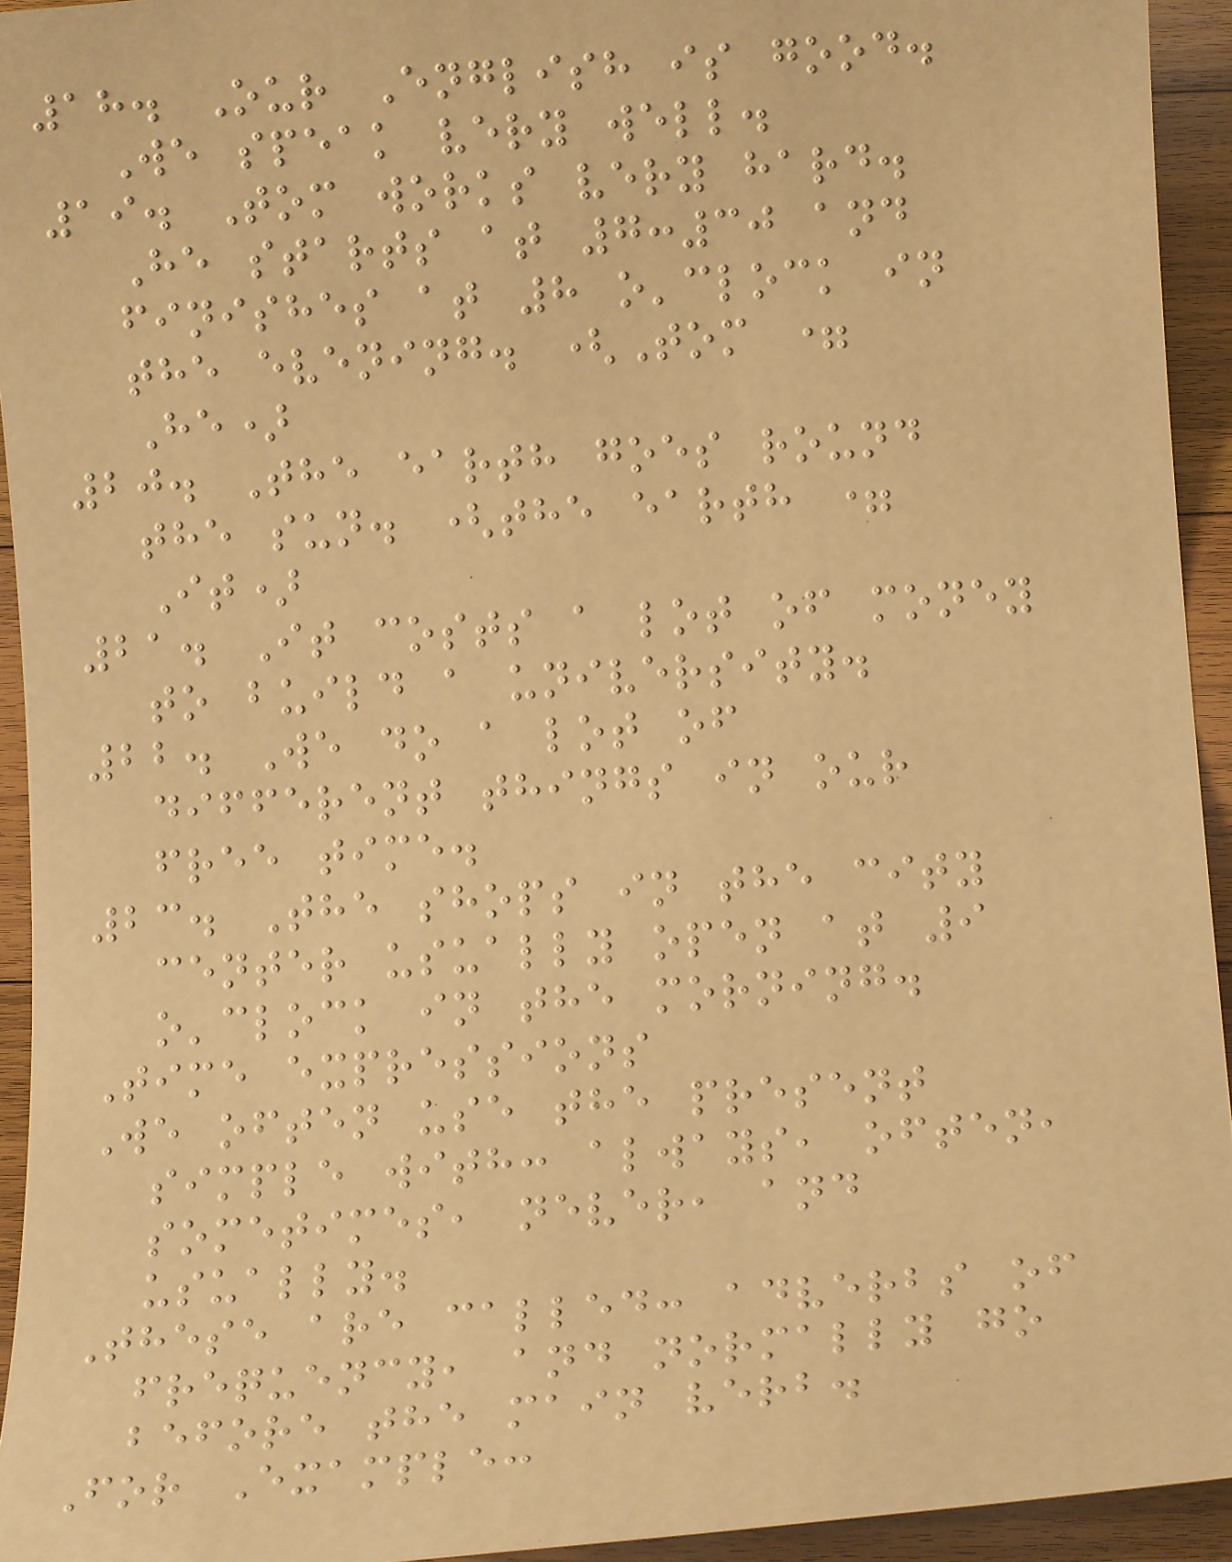18. Our English is good.
We speak very well.
19. Tom works very hard.
He starts at 7:30 and
finishes at 8 o'clock in
the evening. (Tom =
He)
20. The earth goes round
the sun. (the earth =
It)
21. It costs a lot of money
to build a university.
22. We do a lot of
different things in our
free time.
23. The shops in the city
center usually open at 9
o'clock in the morning.
Time expressions
We often use the present
simple with: always, often,
sometimes, never, and
usually.
These are called: adverbs of
frequency, and normally go
before the main verb.
For Example:
